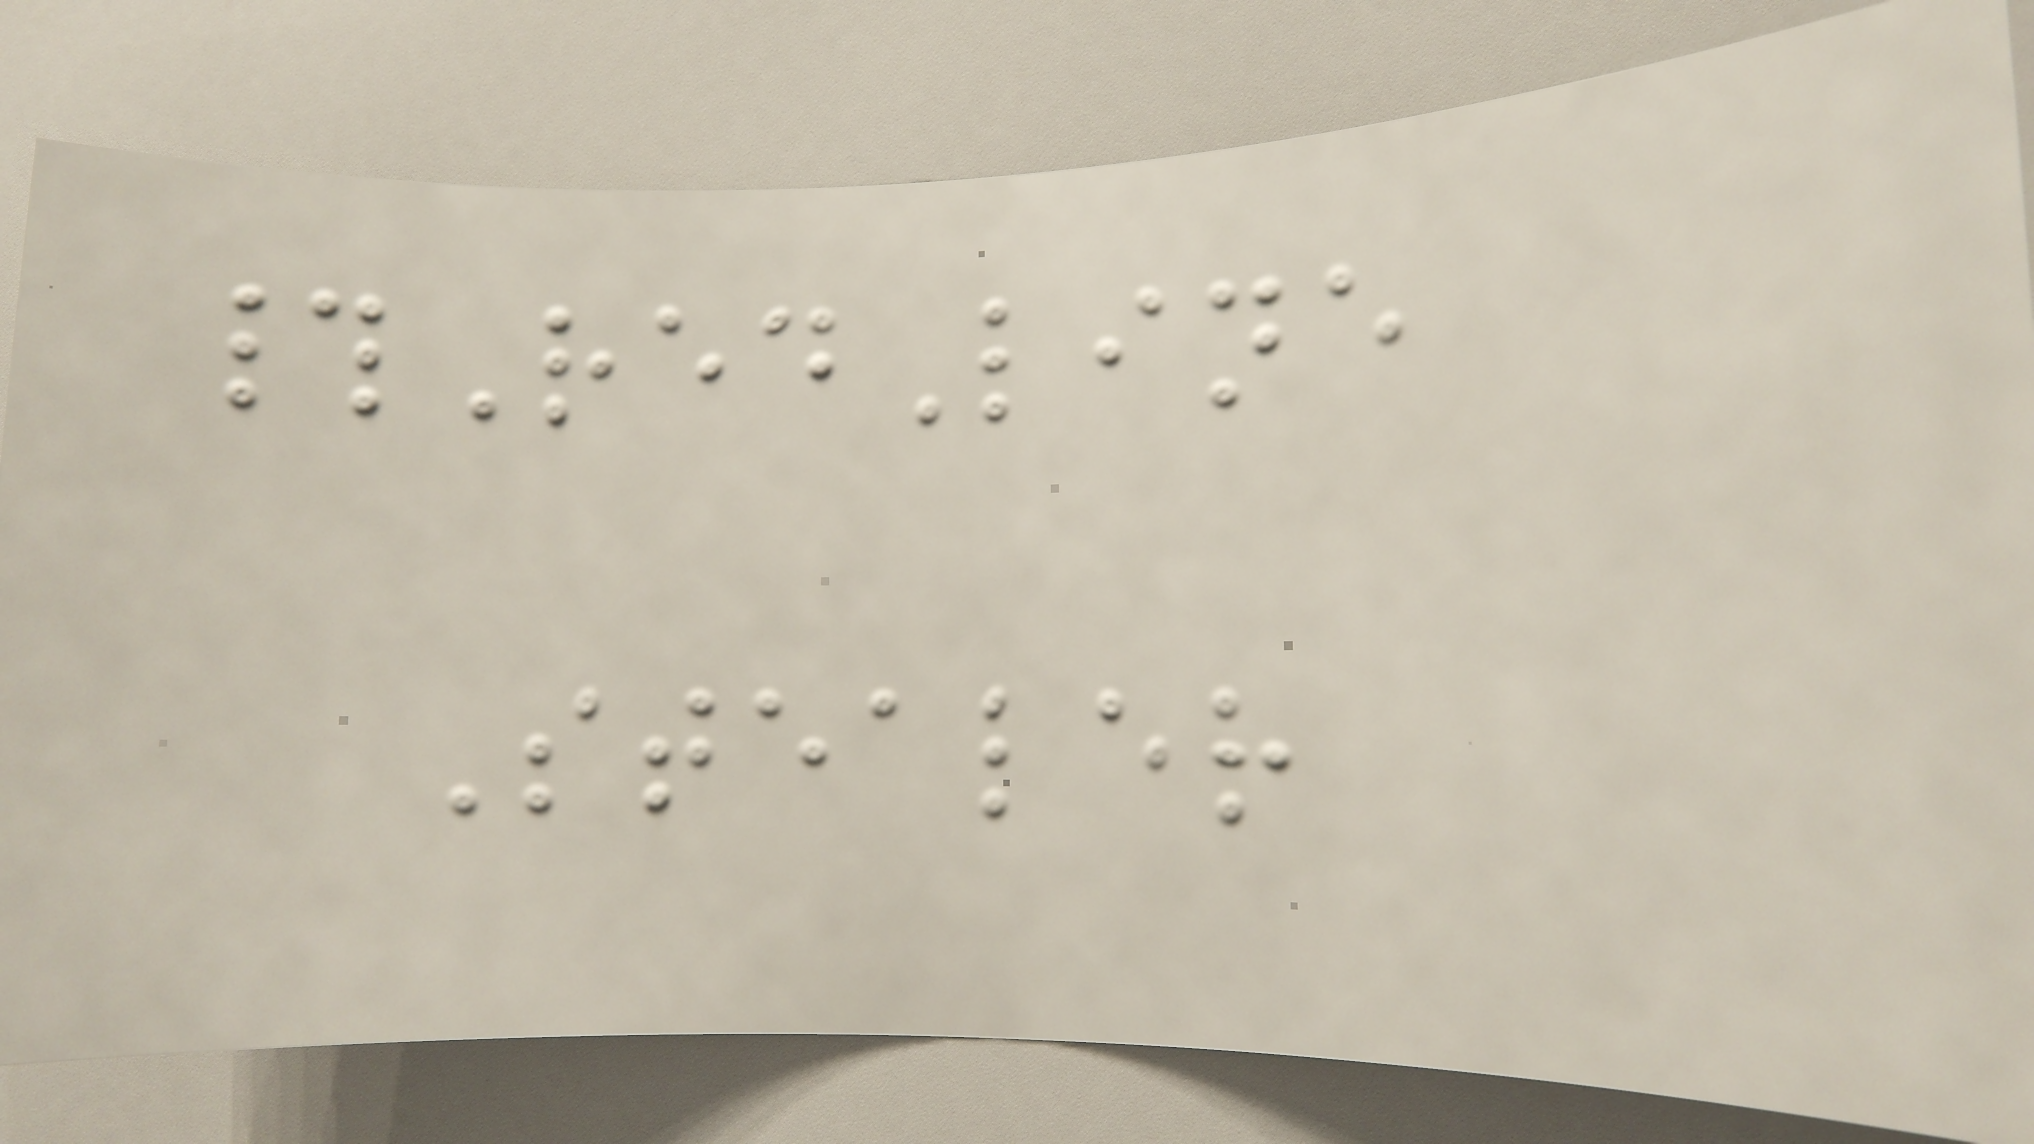#RedLine
Stealer
